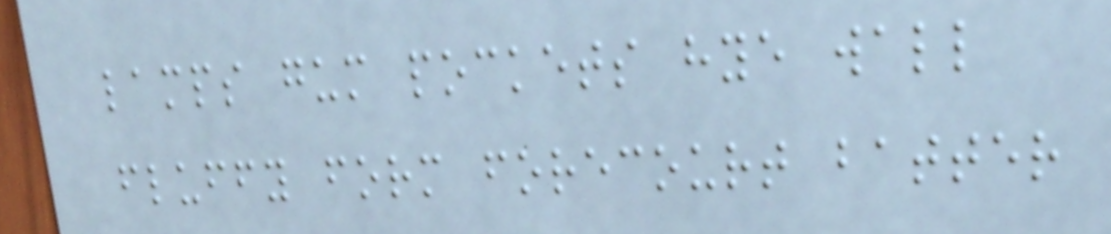lamps gum pockets hye wall
fluffy form forecourt batter
